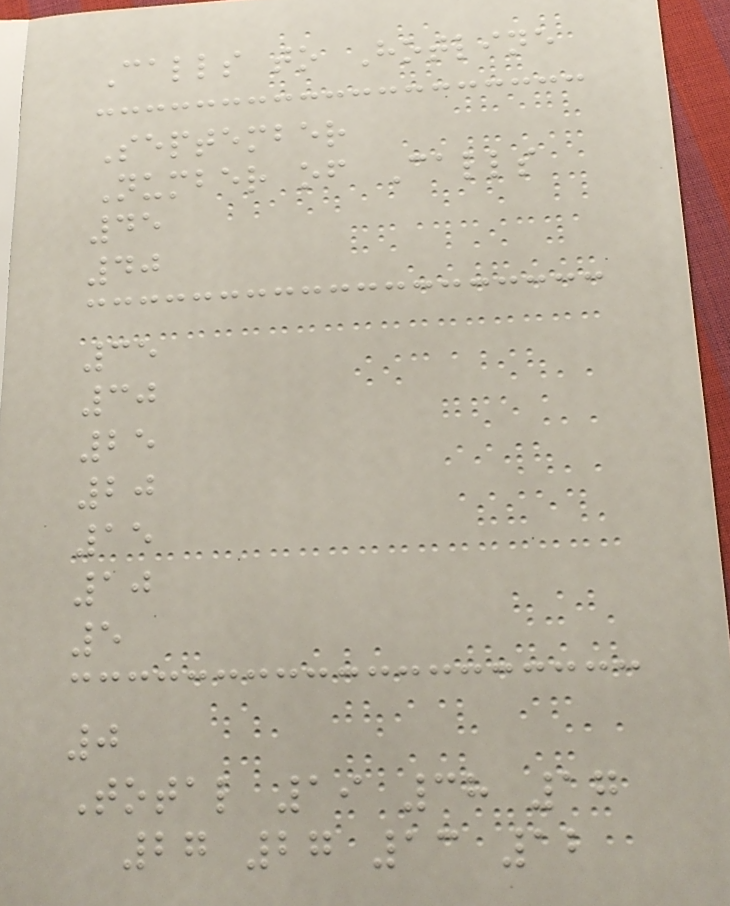Calls to Hotline
September
Number of Calls
45
40
35
30
25
20
15
10
5
0
Total 19 38 17
27 27 13 12
